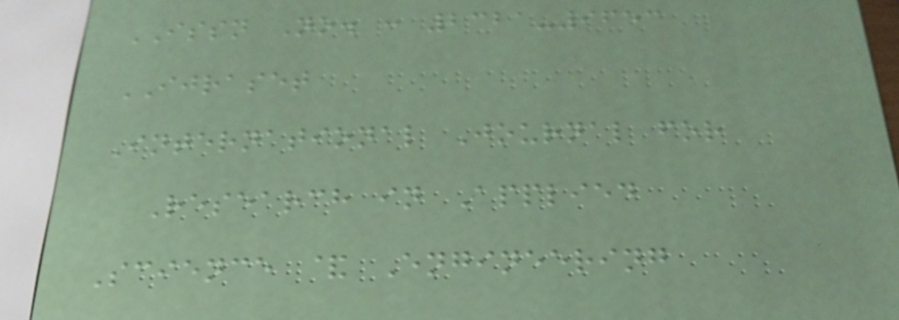ISSN No. : 2321-9653
IJRASET
International Journal for
Research in Applied
Science & Engineering
